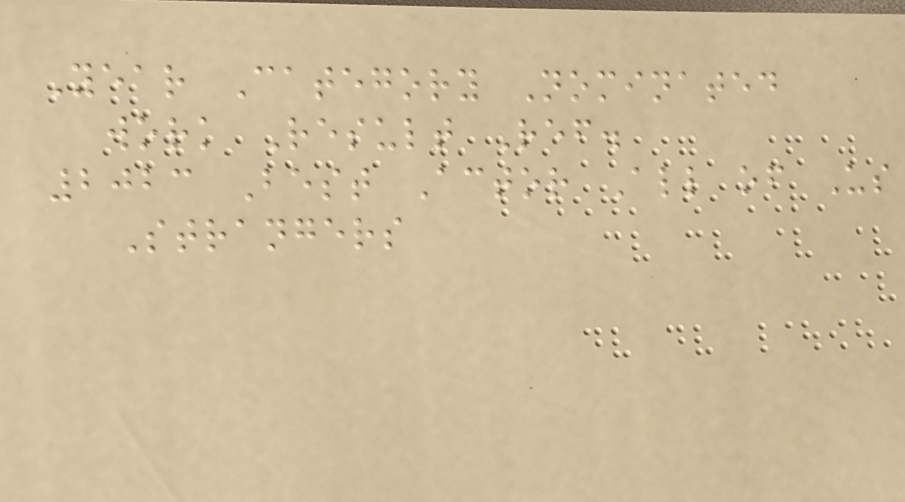Year Category Nominated
work Result Ref.
2023 Best Actor All of Us
Strangers
